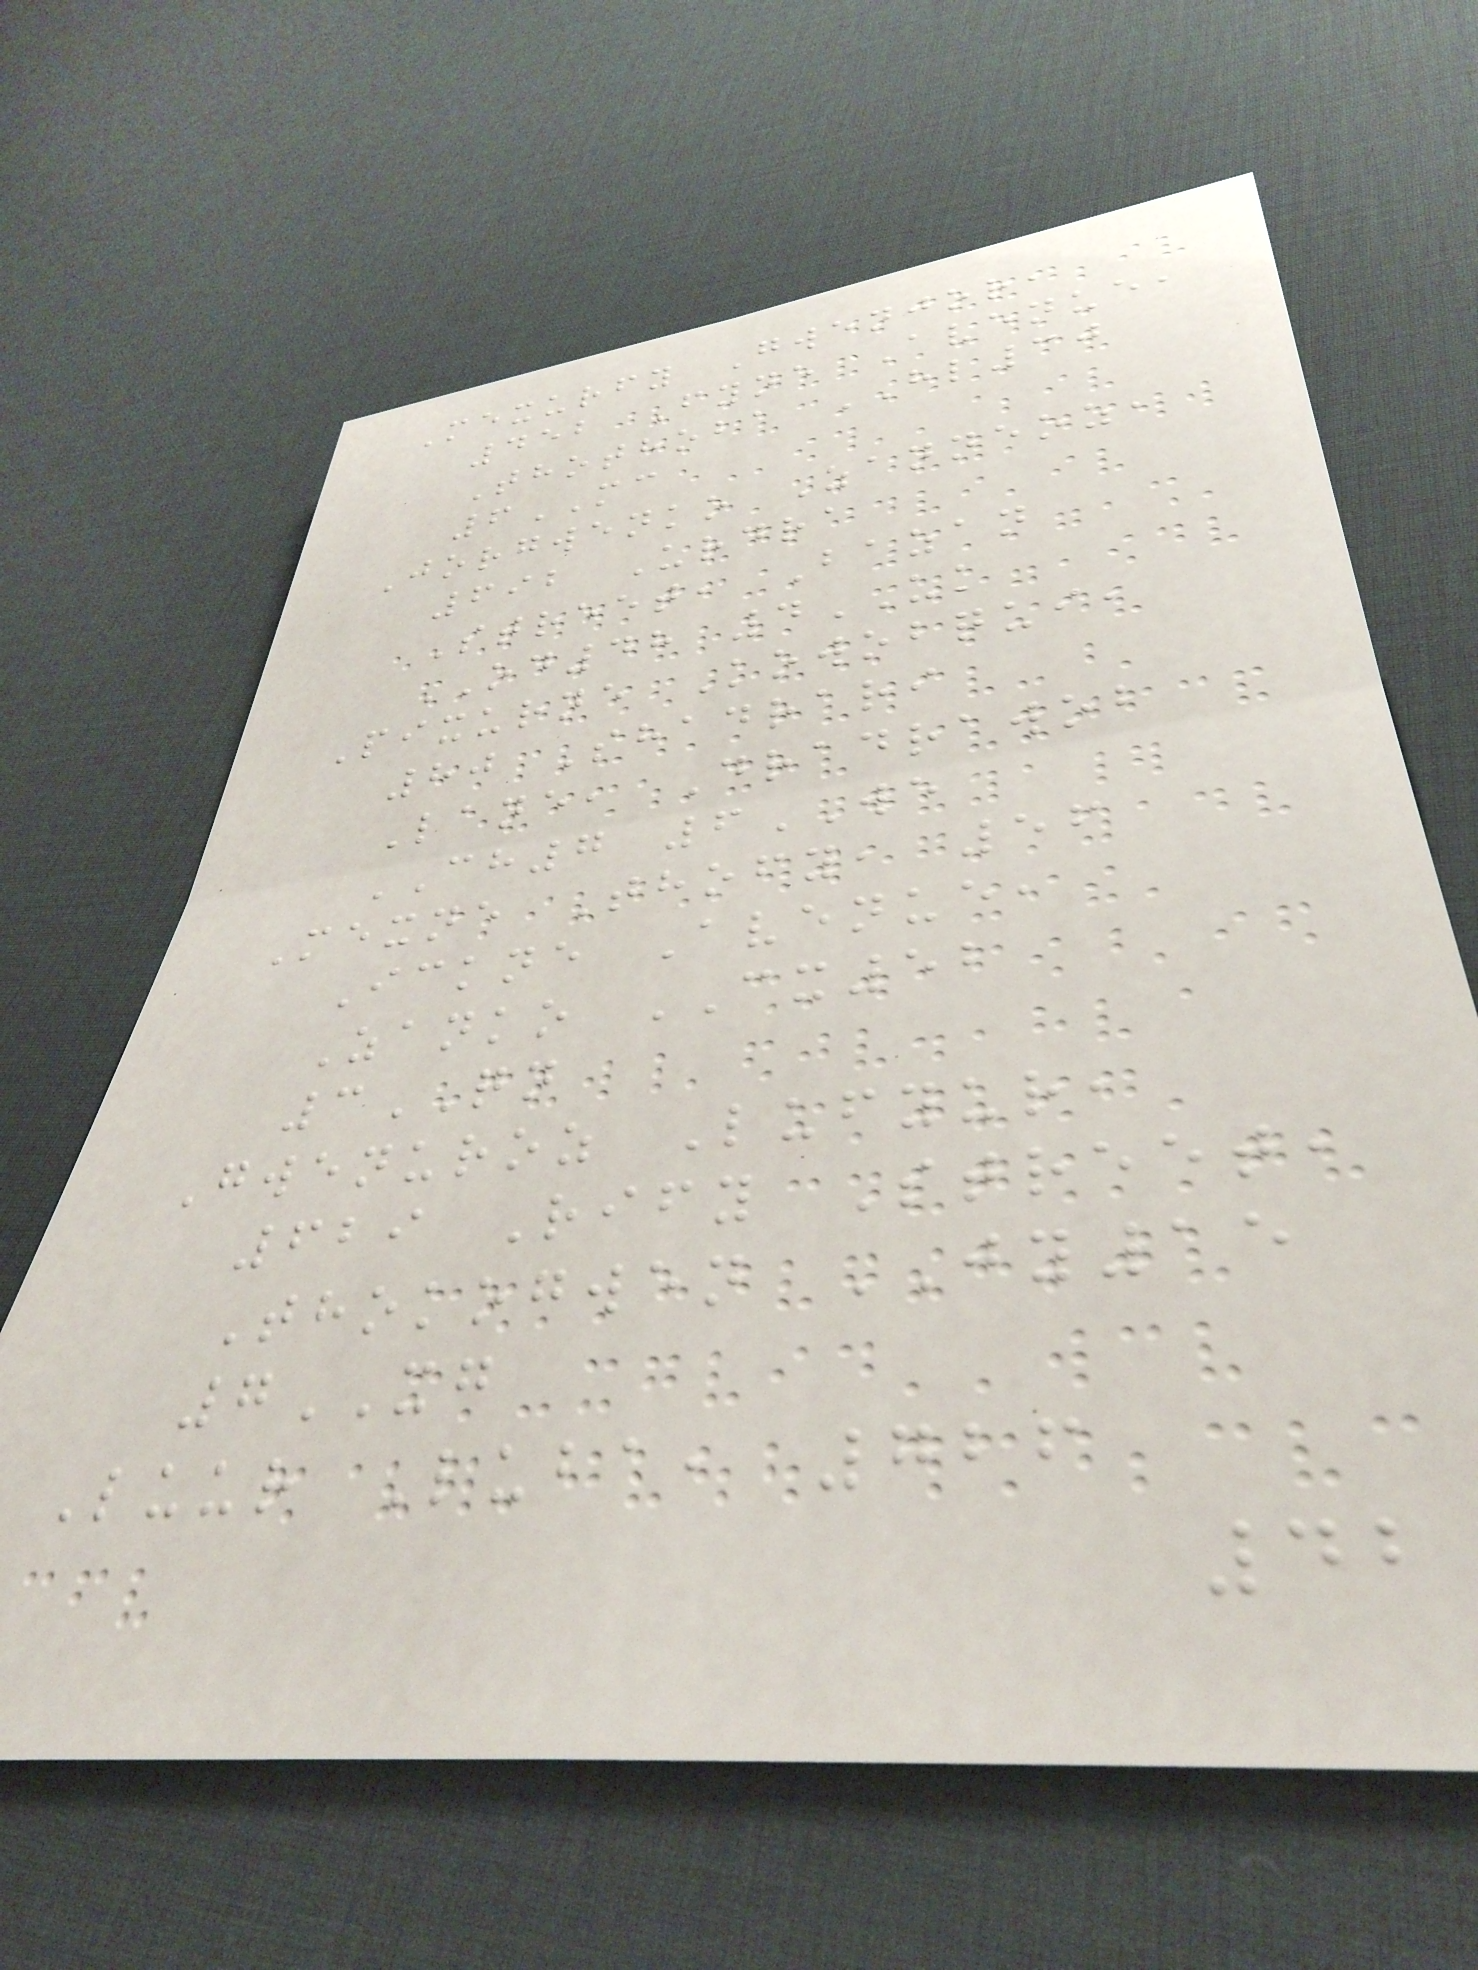Mexurfy Gwenjor,
452 Fyne Avenue,
Thothoba HL30
6MC
Jorgwenko Zanneoz,
692 Urdra
Street, Bazan
OD48 4UK
Pixurne Kowobqui,
80 Shadrari
Lane, Dradrawob
CH7 6WE
Mexne Thofy, 56
Ickne Avenue,
Zanko CX52
3QN
Gwenuroz Lufyur,
629 Rify Street,
Thokogwen JY15
7XG
Luur Luba, 726
42
